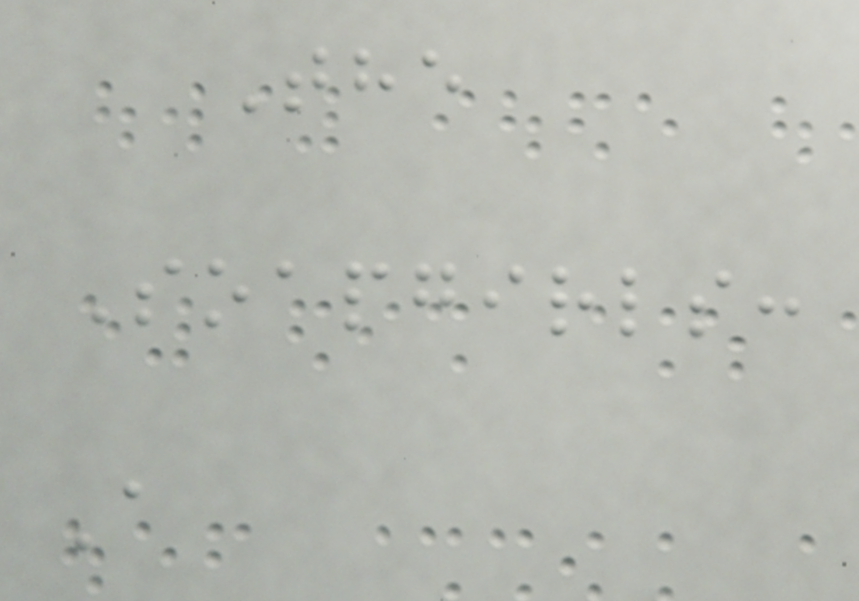The
Soapgirls:
A
